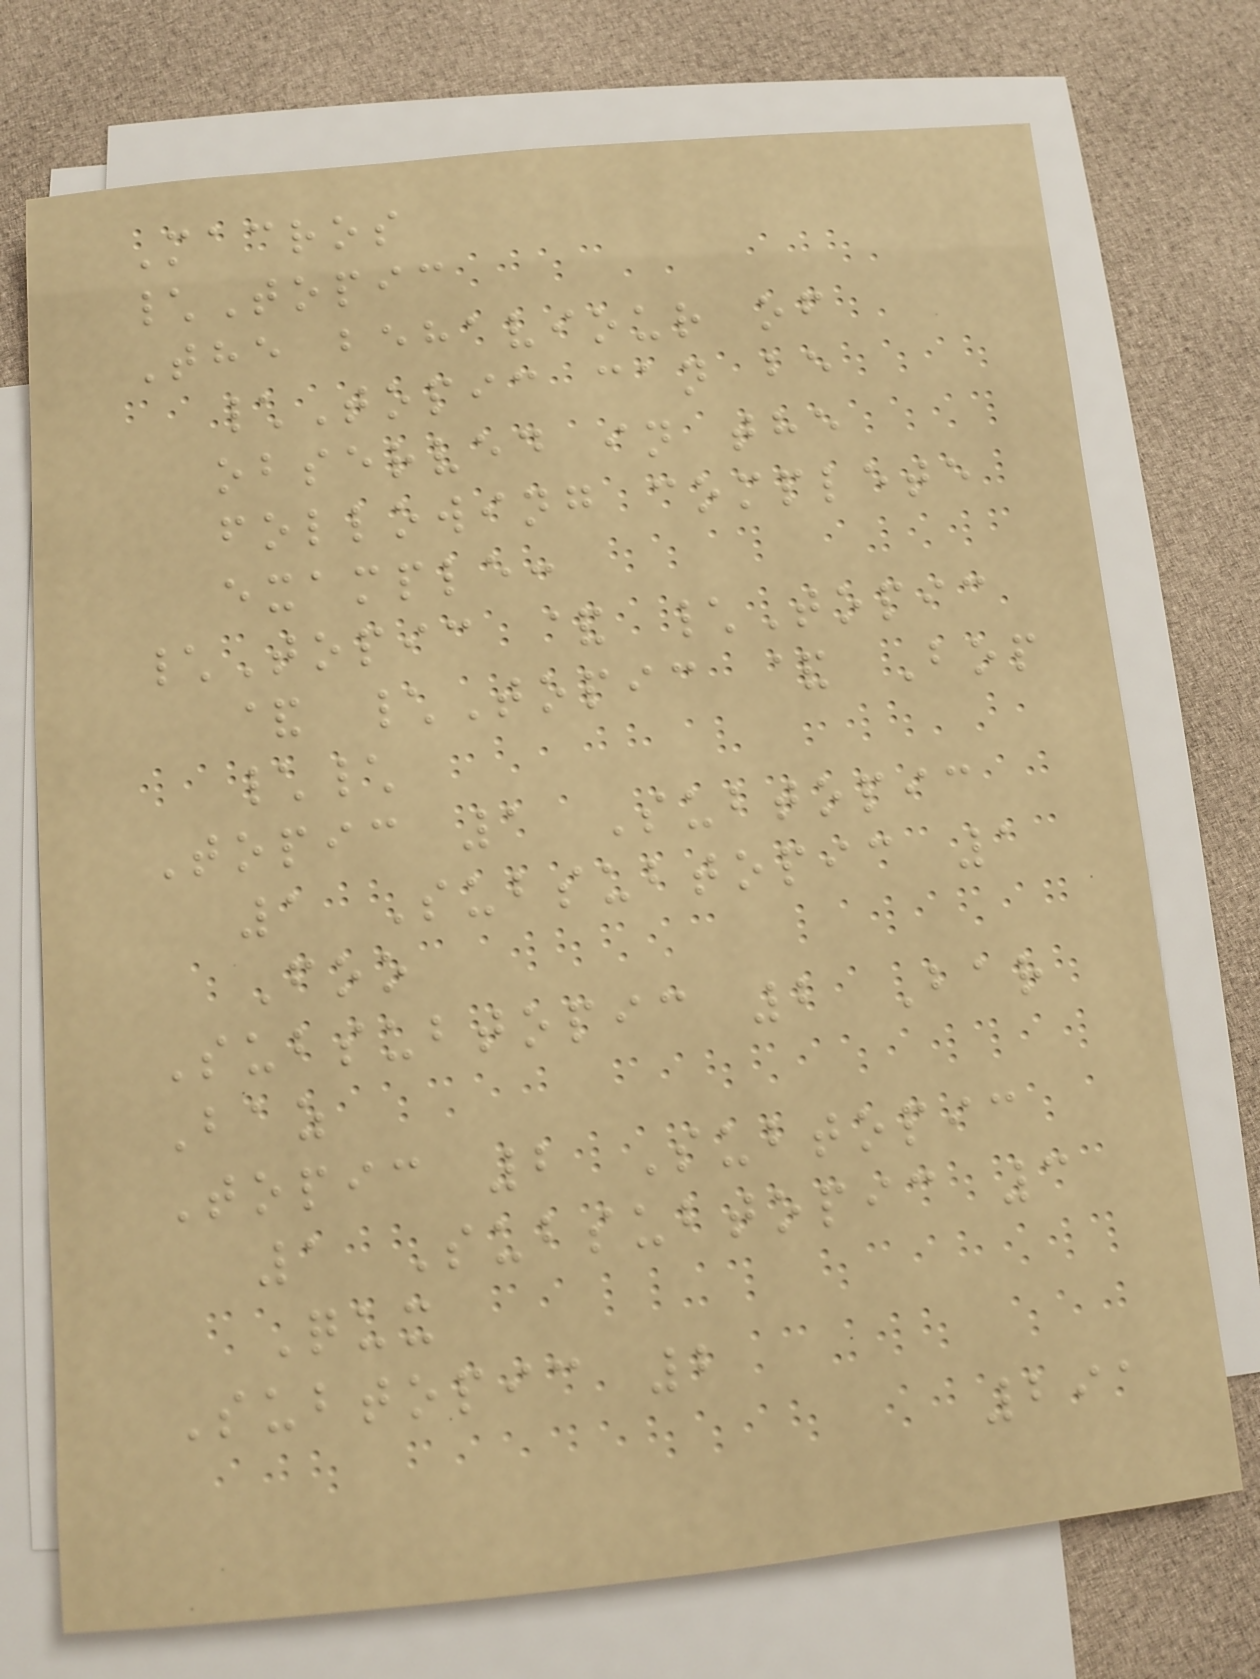Macros
\Topic
The behaviour of
\Topic can be
observed in the
following complete
example:
\Topic & \Topic
& \Topic & Bop
\\
Topic 1 Subtopic
1 Subsubtopic 1
Foo
Subsubtopic 2 Bar
Baz
Topic 2 Subtopic
1 Subsubtopic 3
Qux
Subtopic 2
291
